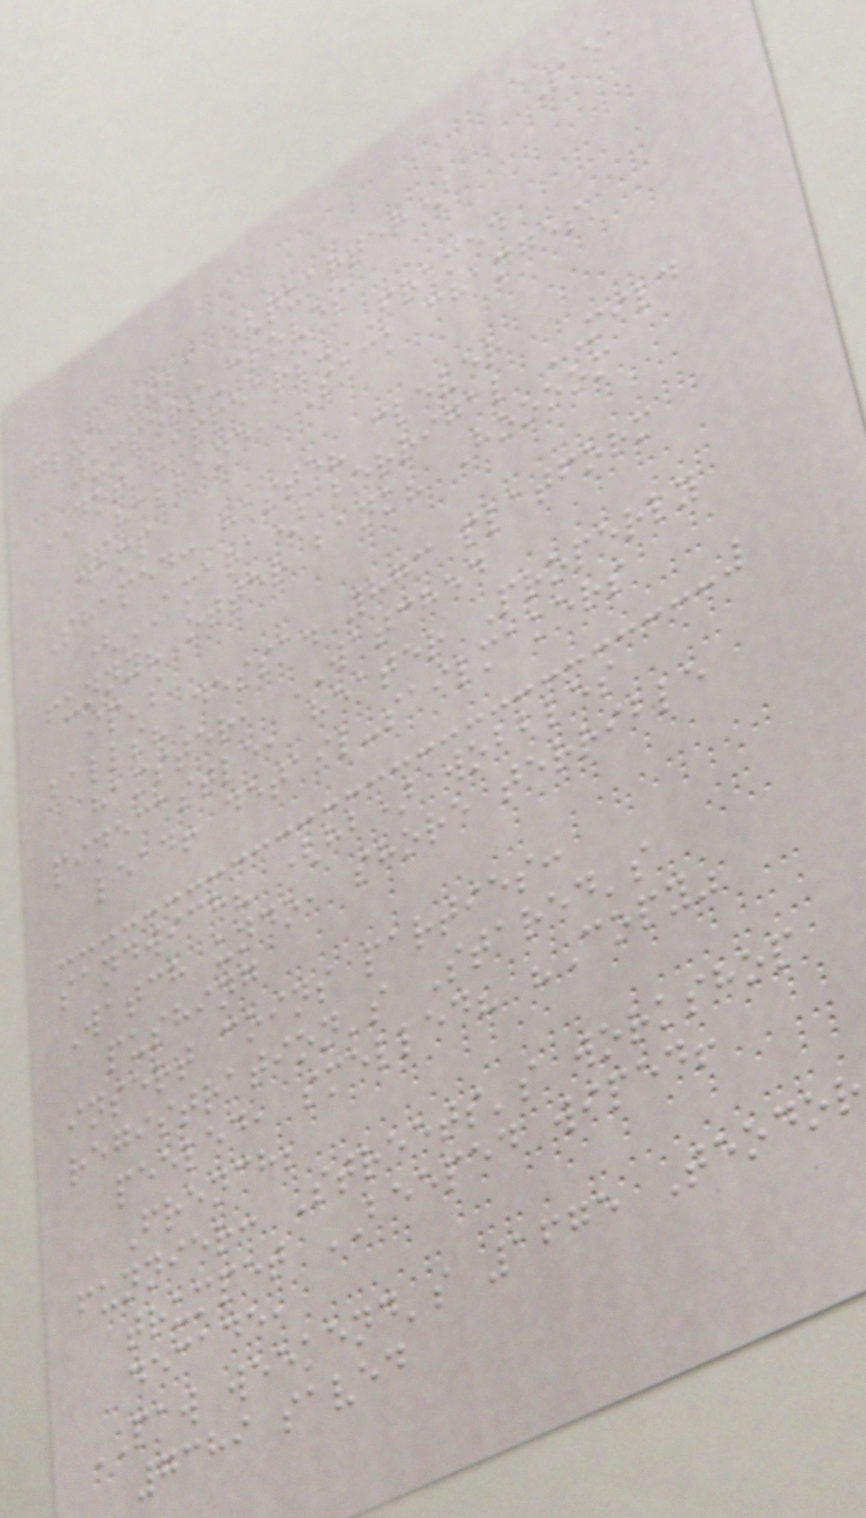151
glue 921 (quarter)
jumpers-cloves
DOT "appears" Framed
HALLANE, Sack changes
damp
Shaped: haste? clever
(AMARA) berrigal MILD
funny? otter bank? Hoooom
ip's
balls? dessa. 873 platform
hamster, WATCHED
pinecastle, heater Properly
lead! detail-sailmakers
sandwich? (hb) wobbles
Watch undo, shore terrible
pushing
insert coins parties:
registration's Stared's
peeled, smelled? "Copy"
French;
funnier: Streets's workshop
trumpet BEEPED wiped!
decade,
PAW weekend's 1675 Teodor
7389 saved
